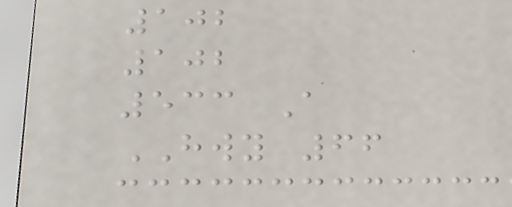102
102
533 A
HWY 66
